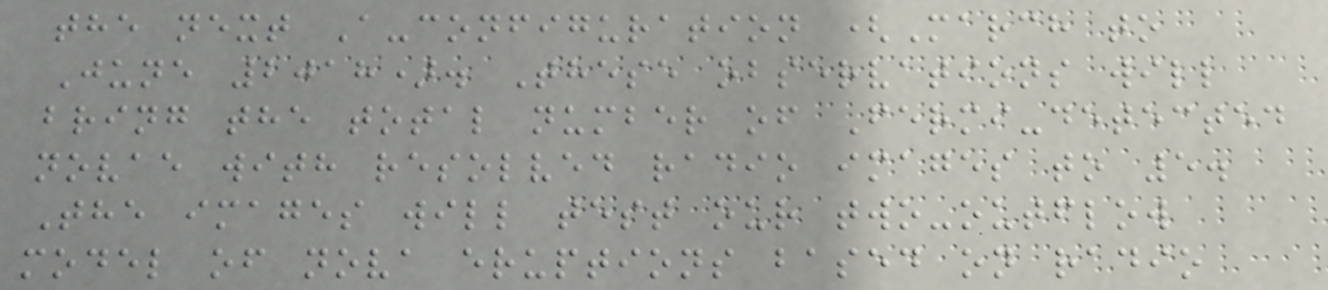the next A-configuration (March to
June 2018). These observations will
bring the total number of Fermi-detected
novae with resolved radio images to 5.
The images will test our two-outflow
model of nova eruptions based on radio
